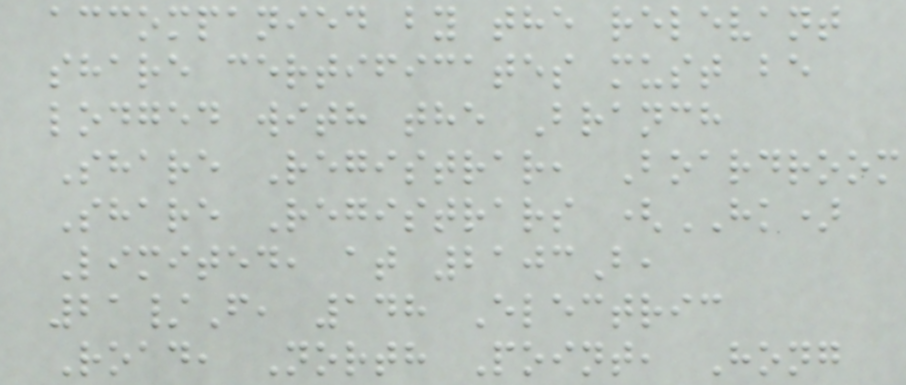accompanied by the relevant
share certificates must be
lodged with the Branch
Share Registrar, Boardroom
Share Registrars (HK)
Limited, at 2103B,
21/F, 148 Electric
Road, North Point, Hong
